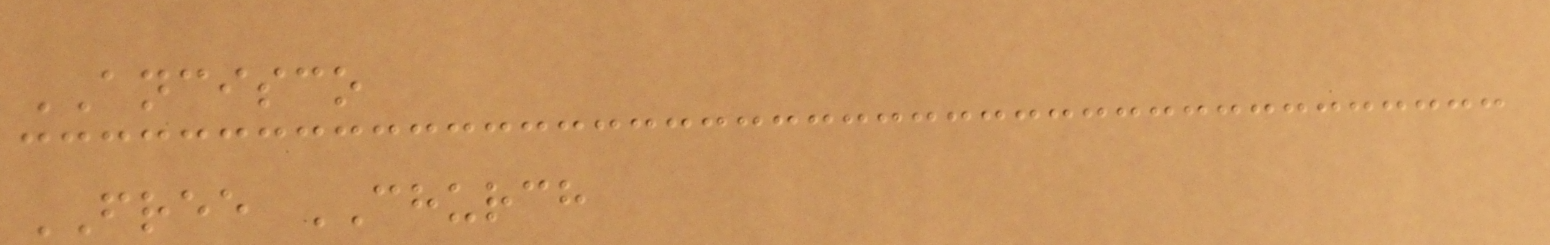ANCISCO
FREE CHURCH
